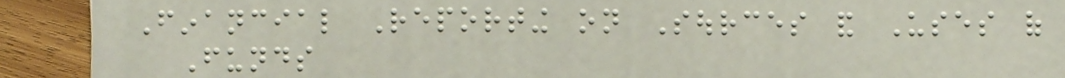Financial Reporting on Sources and Uses of
Funds
